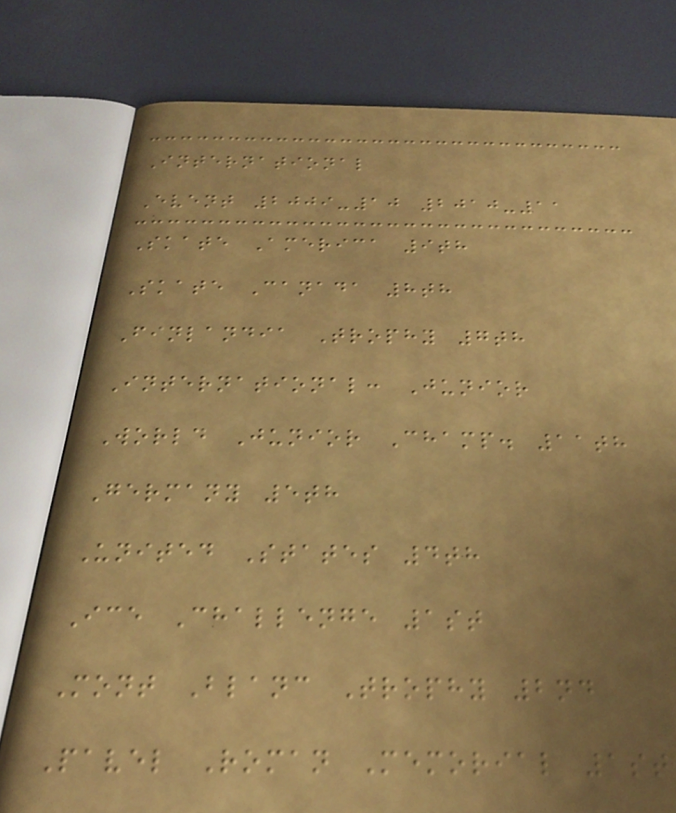International
Event 2009-10 2010-11
Skate America 9th
Skate Canada 8th
Finlandia Trophy 7th
International: Junior
World Junior Champ. 11th
Germany 5th
United States 4th
Ice Challenge 1st
Mont Blanc Trophy 2nd
Pavel Roman Memorial 1st
